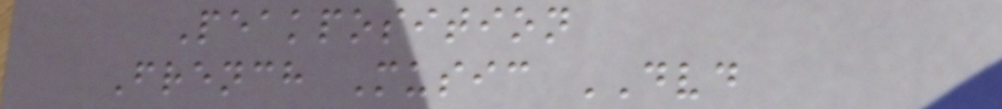Peakposition
French Music DVD
